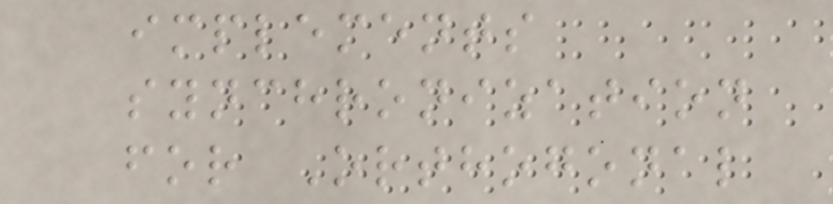implements
synchronization
for Orthogonal
